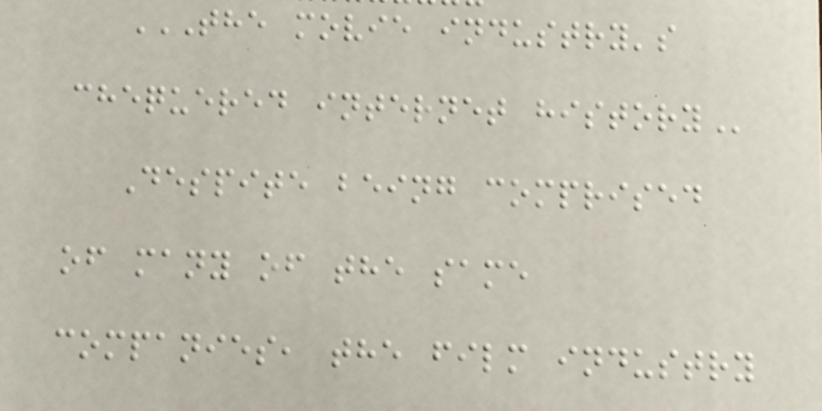THE MOVIE INDUSTRY'S
CHEQUERED INTERNET HISTORY
Despite being comprised
of many of the same
companies, the film industry
